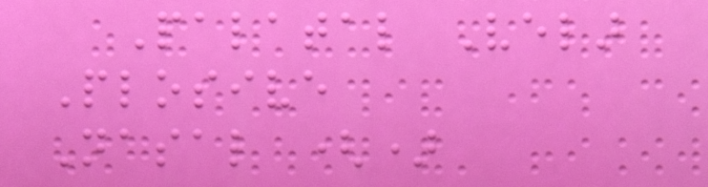Palatal Velar
Plosive
Nasal ()
